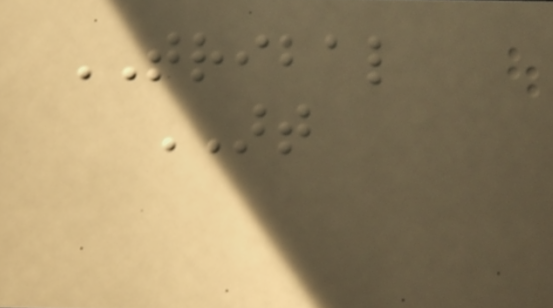TRIBAL
ART
